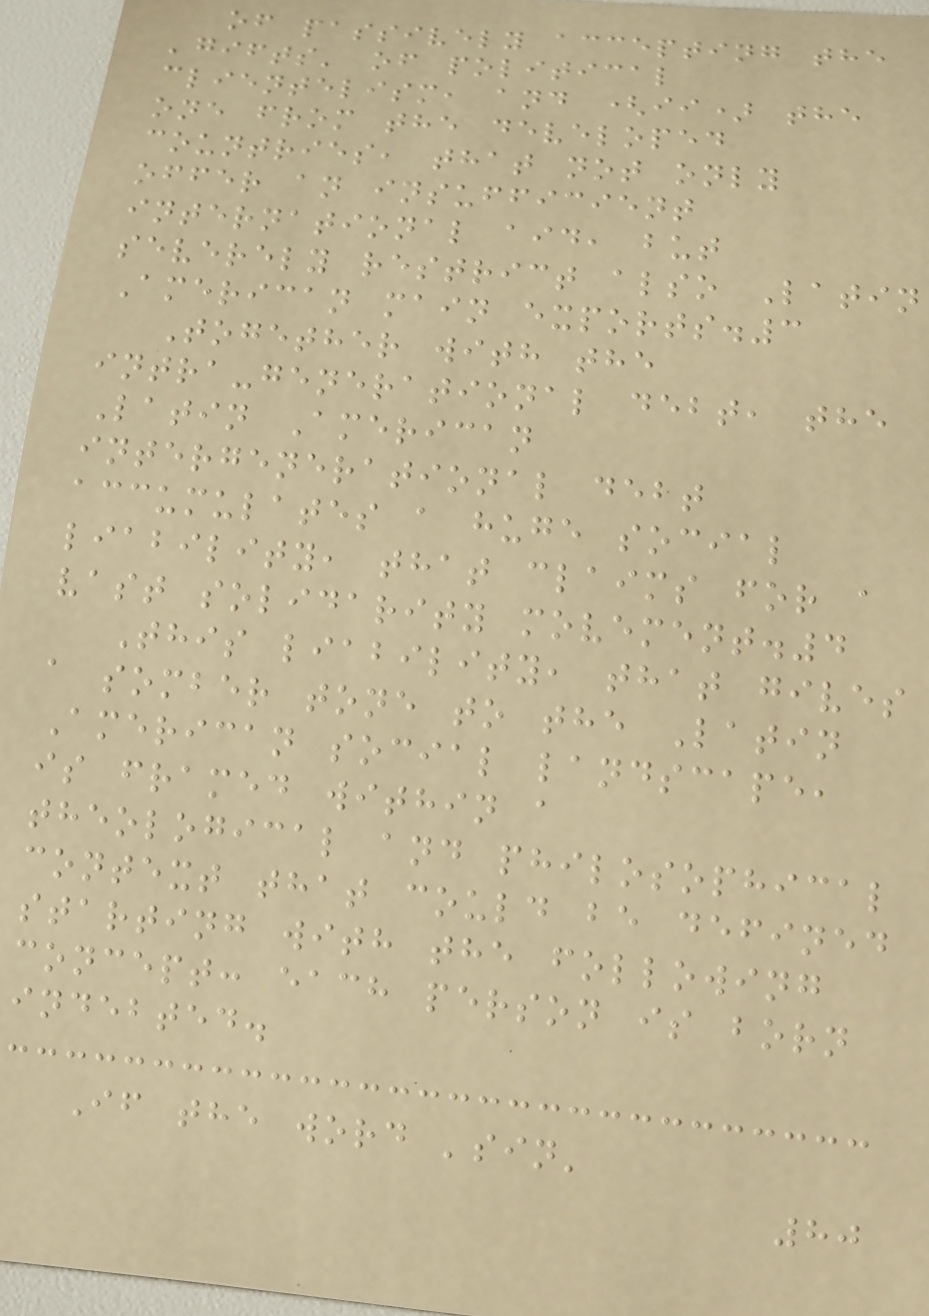of passively accepting the
'gifts' of political
clientelism, and (ii) the
one from the developed
countries, that not only
offer an insufficient
international aid, but
severely restrict also Latin
American main exports.3
Together with the
intra-generational debt, the
Latin American
intergenerational debt
accumulates a huge social
liability, that claims for a
vast solidarity movement.4
This liability, that gives
a somber tone to the Latin
American social landscape,
is framed within a
theological and philosophical
context that could be defined
starting with the following
concept: each person is born
indebted.
If the word 'sin'
80
